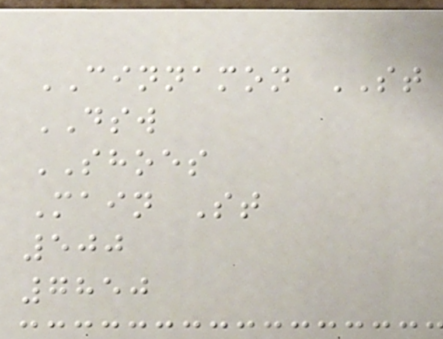CINNAMON ST
DSW
SHOES
Main St
500
7850
